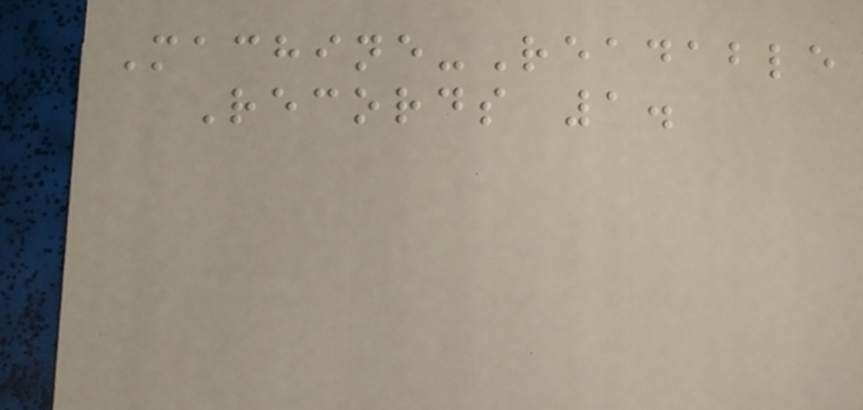Machine-Readable
Records 1.
